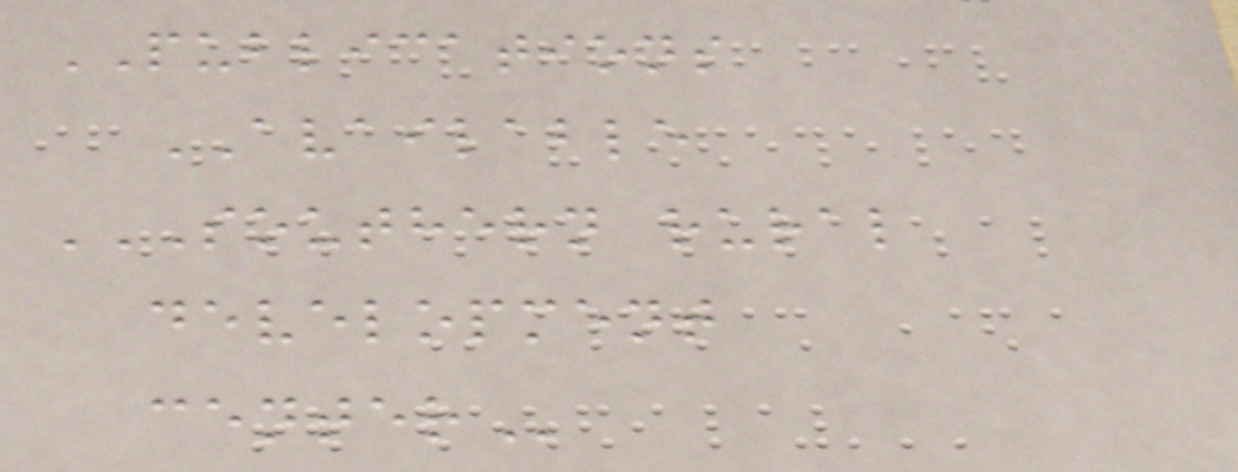PUBLICATIONS
AVAILABLE
SOUTHERN RURAL
DEVELOPMENT
CENTER
